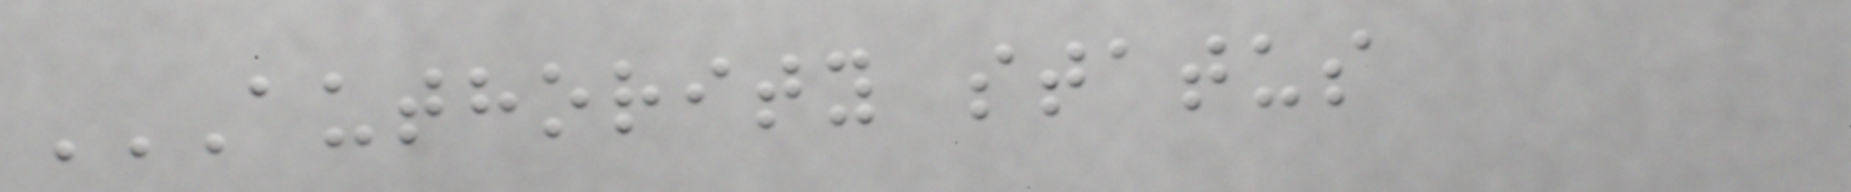AUTHORITY STATUS
